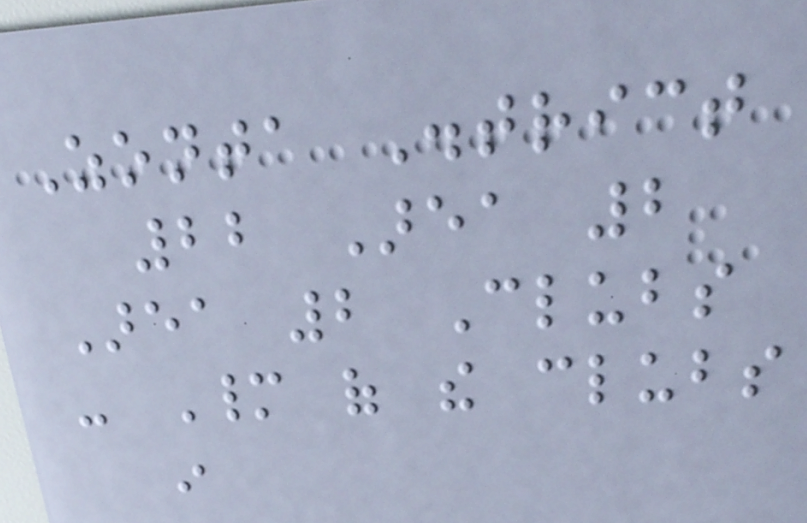Zonta District
22 Area 2
Area 2 Clubs
- Many of the clubs
in
